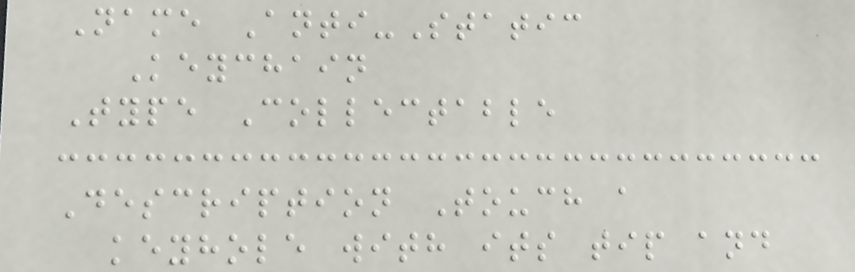Name Anti-Static
Keychain
Type Collectable
Description Touch a
keyhole with its tip and
